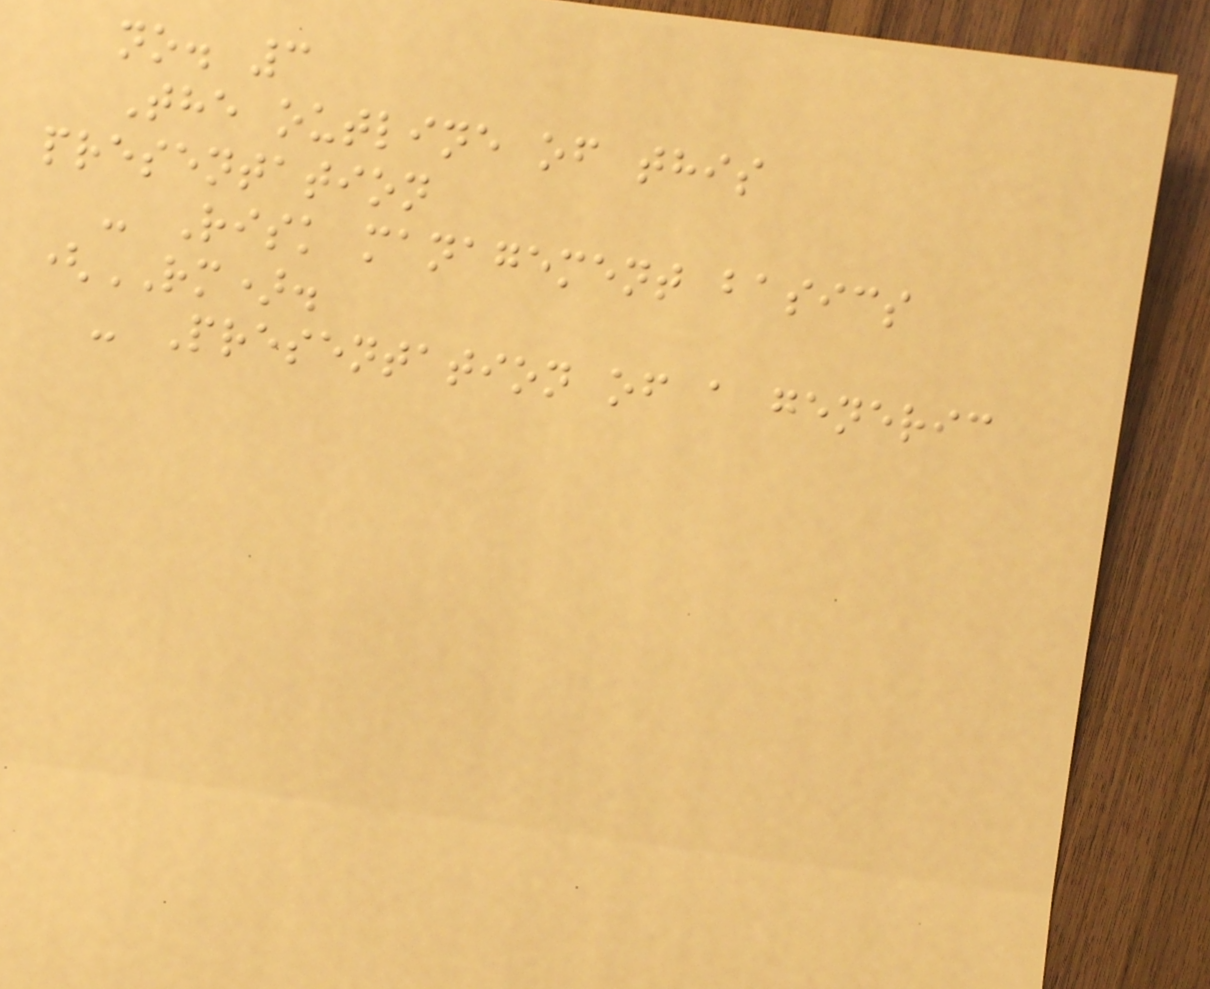no. 3
The outline of this
presentation
- Risk management basics
(RM).
- Presentation of a generic
